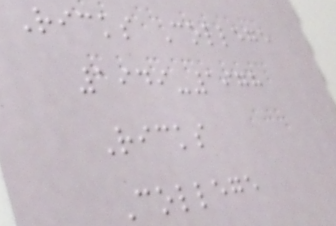Ricks College
1949-1978
Ricks
College
